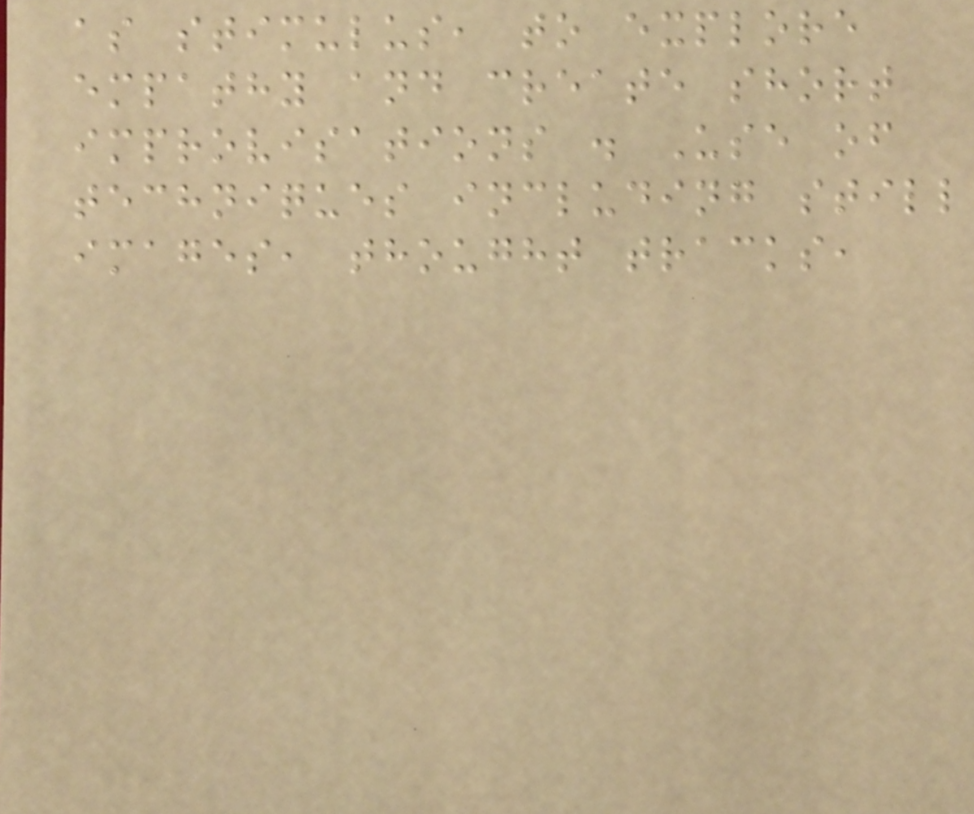as stimulus, to explore
empathy and create short
improvisations . Use of
techniques including still
images, thought tracks,
